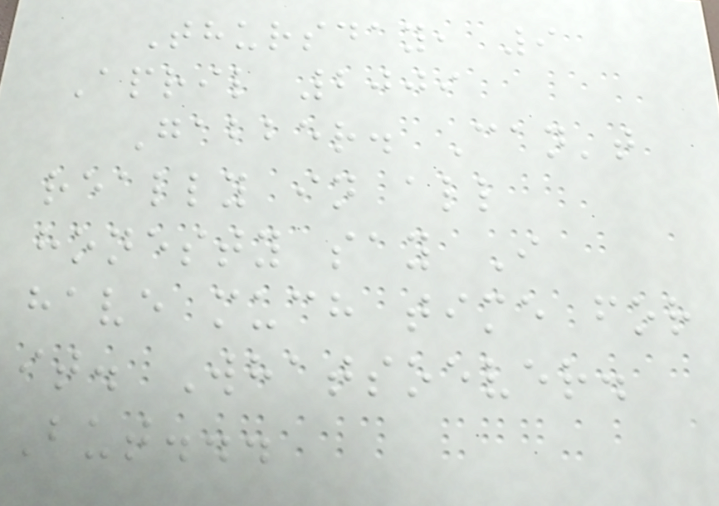Thursday, 9
April 2009
Gabber. Can't
really in all
honesty say I
have much time for
it. Whatsoever.
But...
